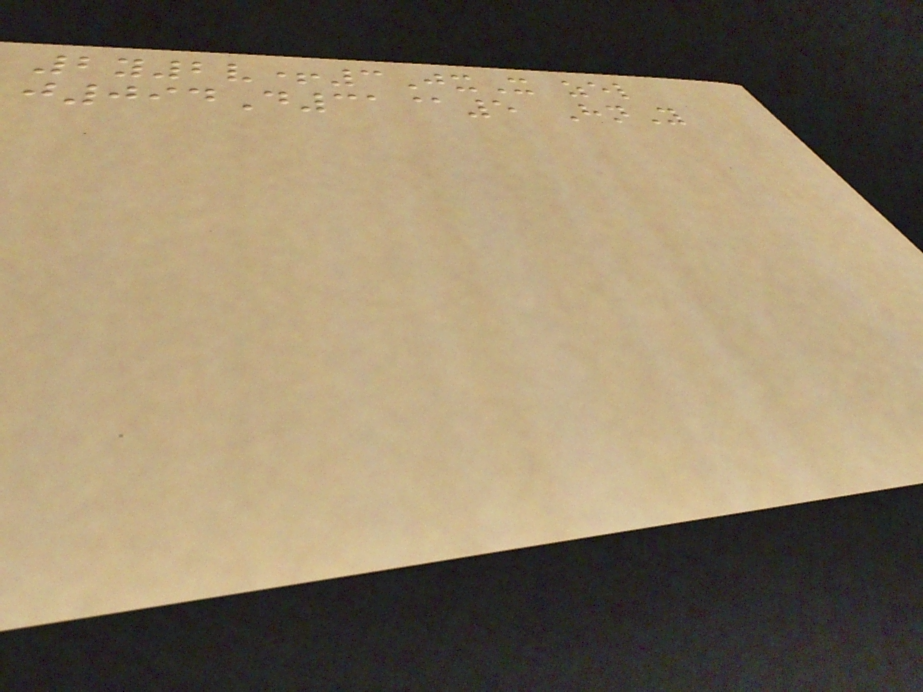2y2v+3JxX zel
j094D31@5 HnY
